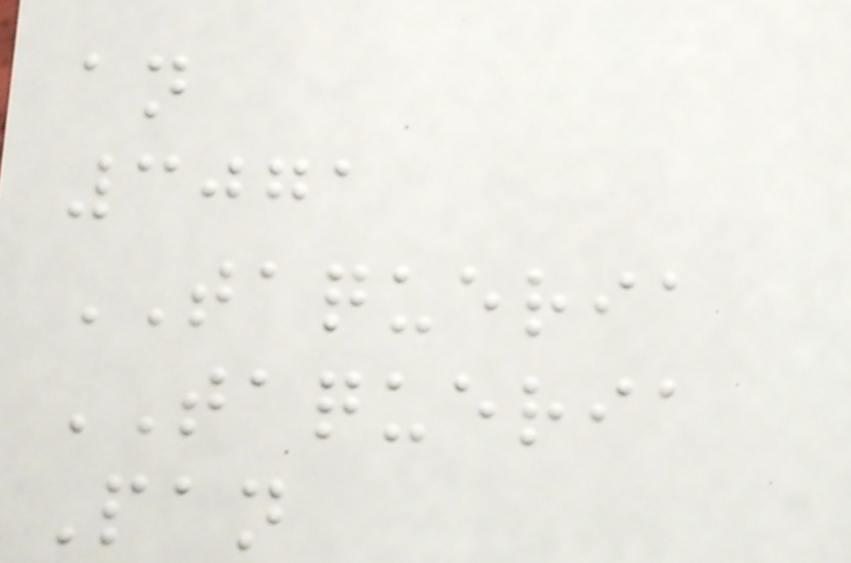an
3071
TAQUERIA
TAQUERIA
Pan
